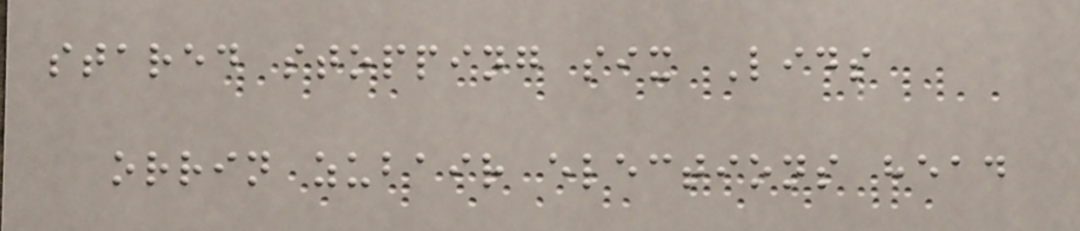stared stopping six Lids
orrin zubair elections head
